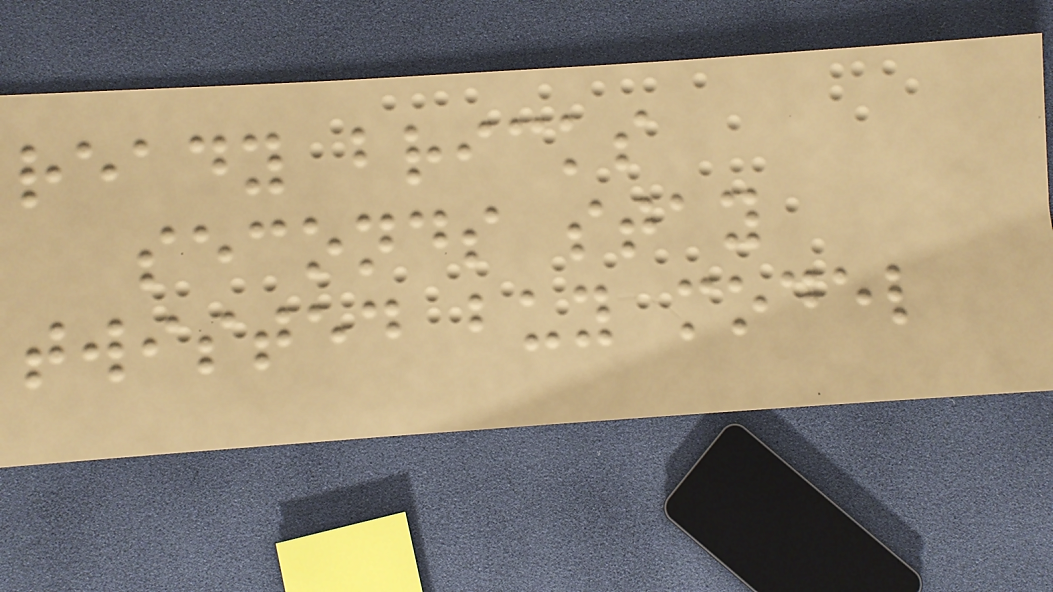ready bricks
seconds stay
twisted buy model
